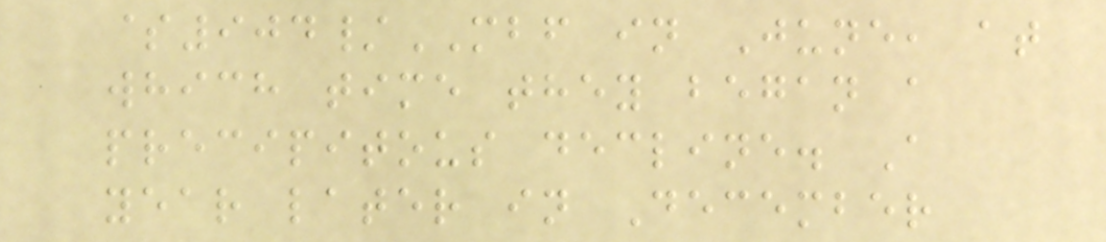$904/MBF in June, at
which time they began a
precipitous decline. A
year later in December
